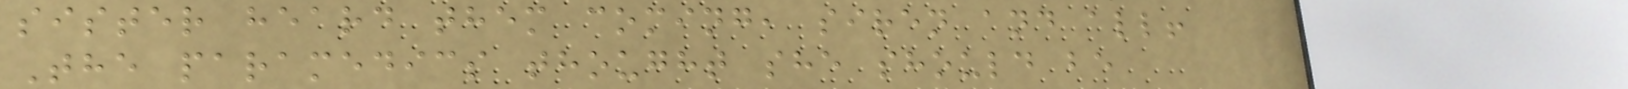sister heard them coming, siren and all!
The paramedics thought she should be
